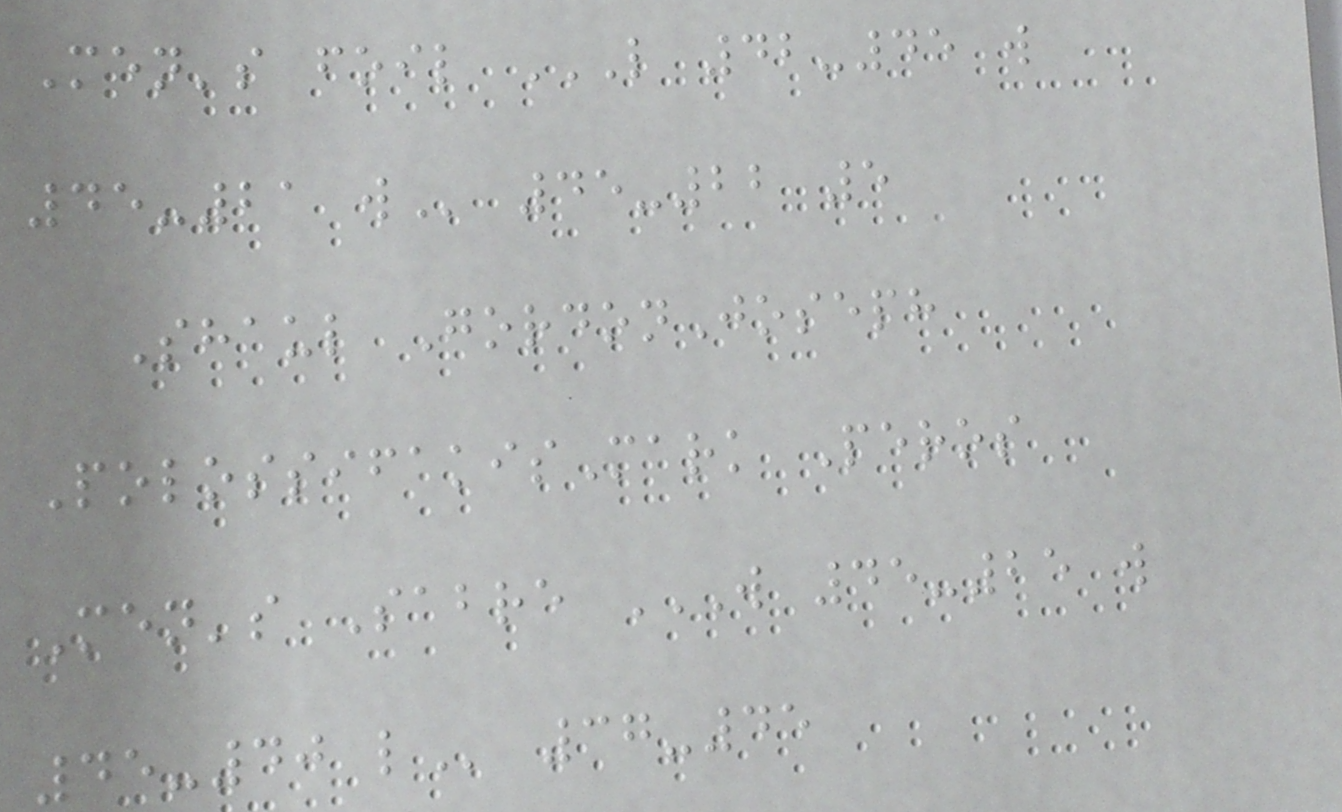Men's foil L 42-45 W
45-21 W 45-22 5
Shaul GordonJoseph
PolossifakisMark Peros
Men's Sabre W 45-25 W
45-40 L 37-45
